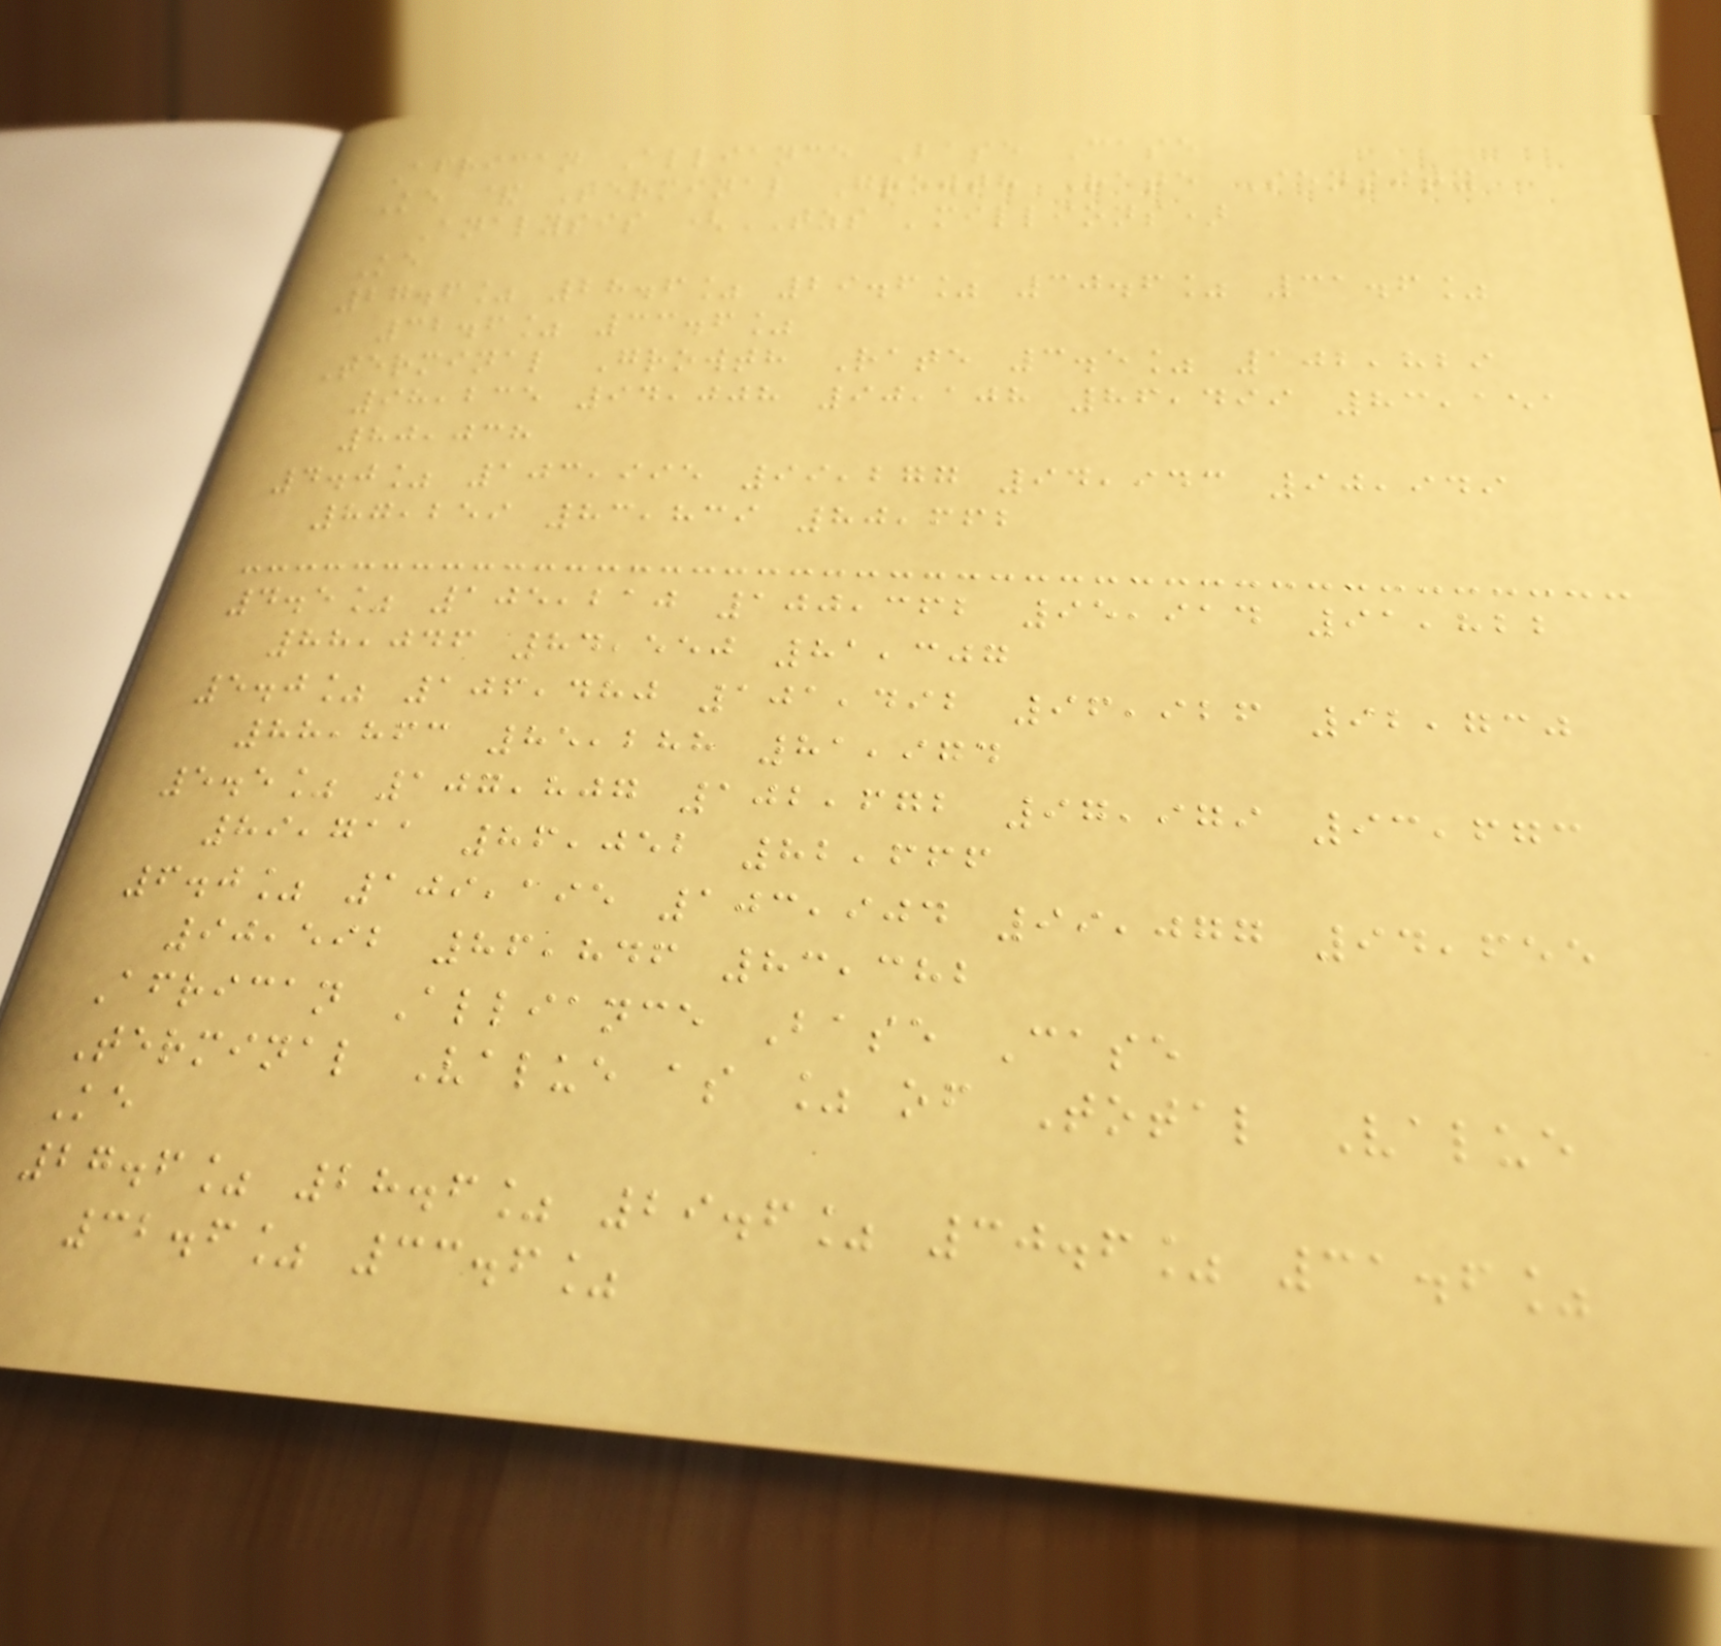African Alliance Base Case
Ke & Terminal Growth Rate Sensity
Analysis (TZS 'millions)
Ke
27.6% 28.6% 29.6% 30.6% 31.6%
32.6% 33.6%
Terminal Growth Rate 3.5% 102,829
98,235 94,008 90,108 86,499 83,151
80,038
4.0% 103,995 99,277 94,943 90,949
87,259 83,839 80,662
4.5% 105,210 100,362 95,914 91,822
88,046 84,550 81,307
5.0% 106,480 101,492 96,926 92,730
88,863 85,288 81,974
5.5% 107,807 102,672 97,979 93,673
89,711 86,052 82,666
6.0% 109,195 103,904 99,077 94,655
90,592 86,846 83,382
African Alliance Base Case
Terminal Value as % of Total Value
Ke
27.6% 28.6% 29.6% 30.6% 31.6%
32.6% 33.6%
